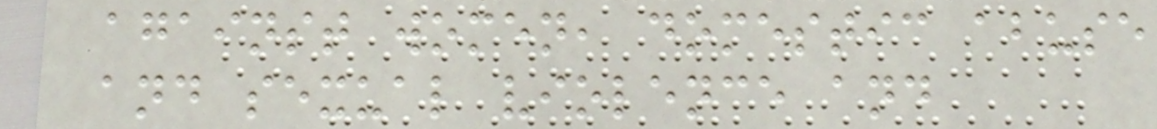against women, domestic abuse
and sexual violence and
